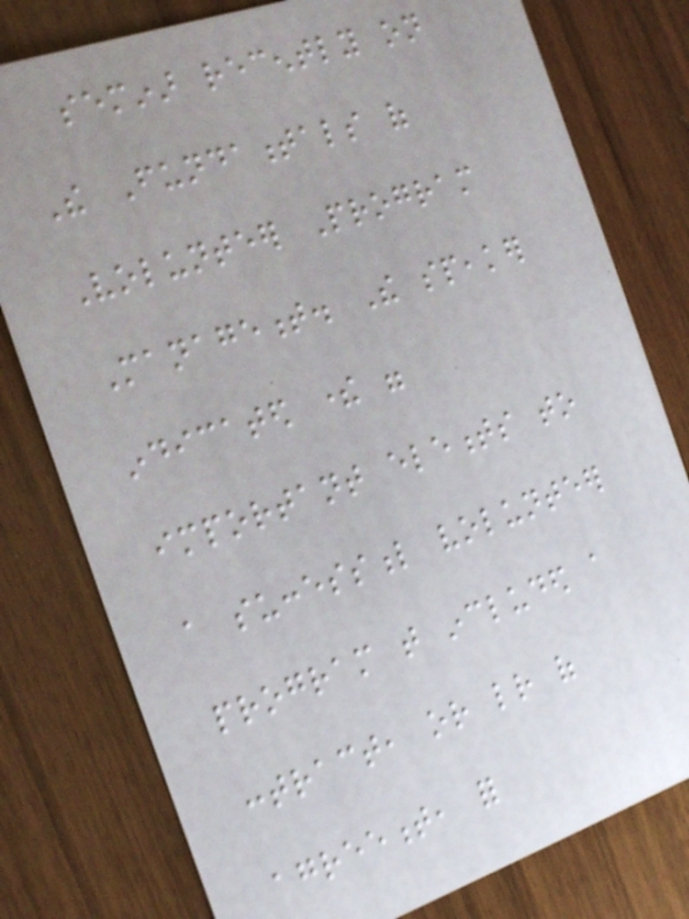seminar recently on
The Fundamentals of
Volunteer Program
Management. The speaker
indicated there were
important elements to
a successful volunteer
program that included a
contract, or letter of
agreement, for
